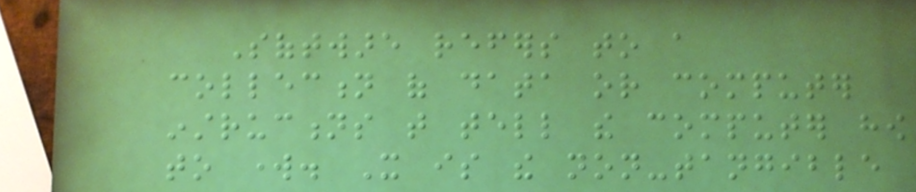Software refers to a
collection of data or computer
instructions that tell the computer how
to work. It is the non-tangible
